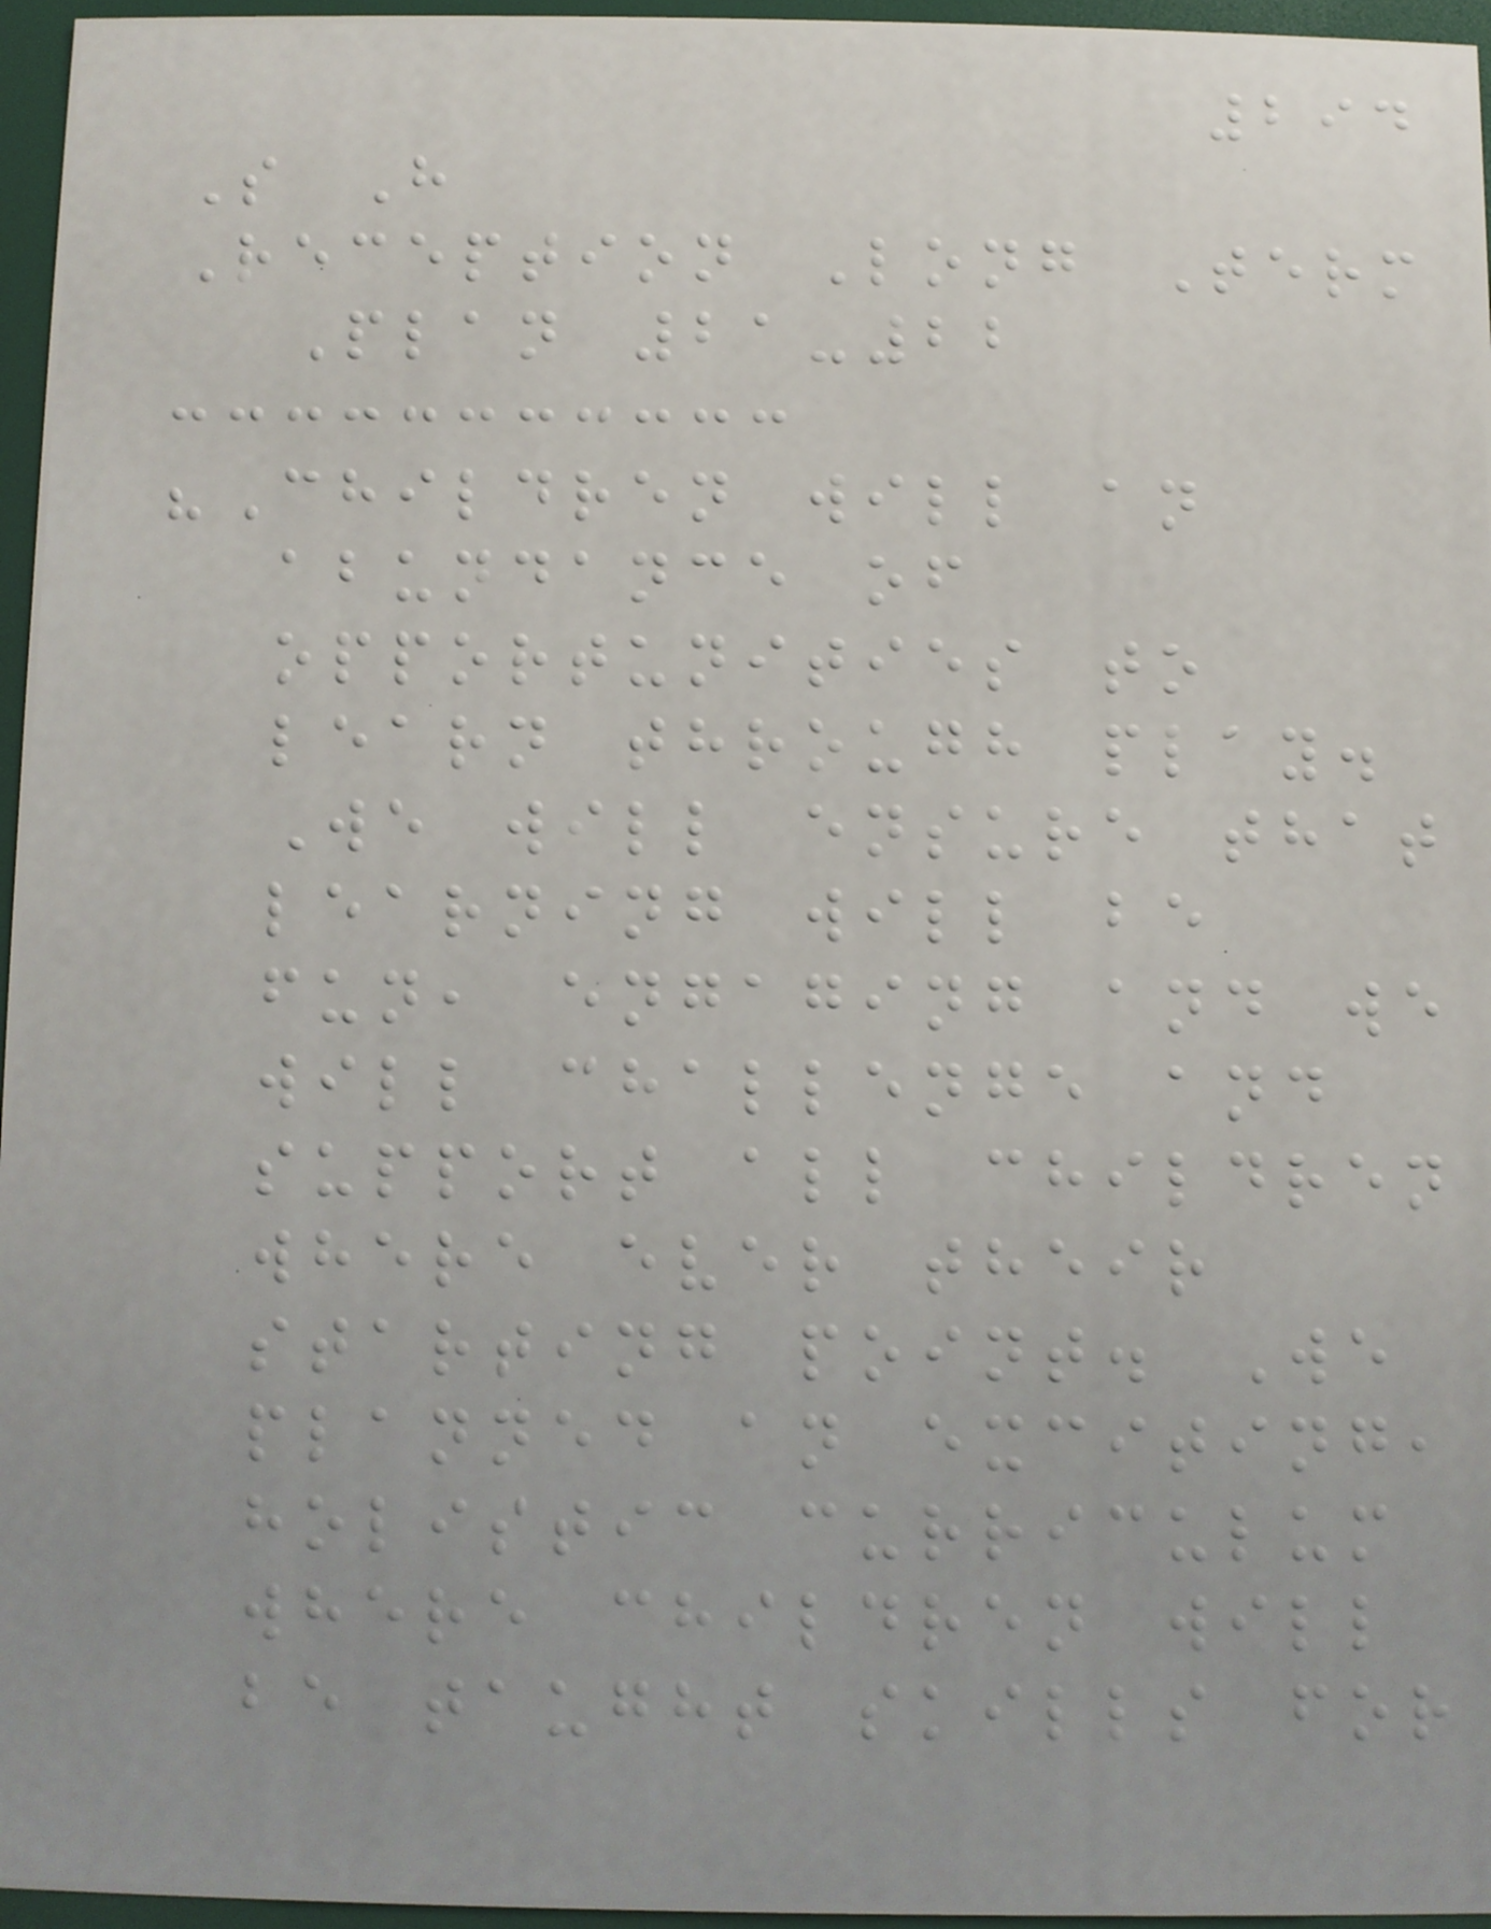294
S H
Reception Long Term
Plan 21-22
"Children will an
abundance of
opportunities to
learn through play.
We will ensure that
learning will be
fun, engaging and we
will challenge and
support all children
where ever their
starting point. We
planned an exciting,
holistic curriculum
where children will
be taught skills for
